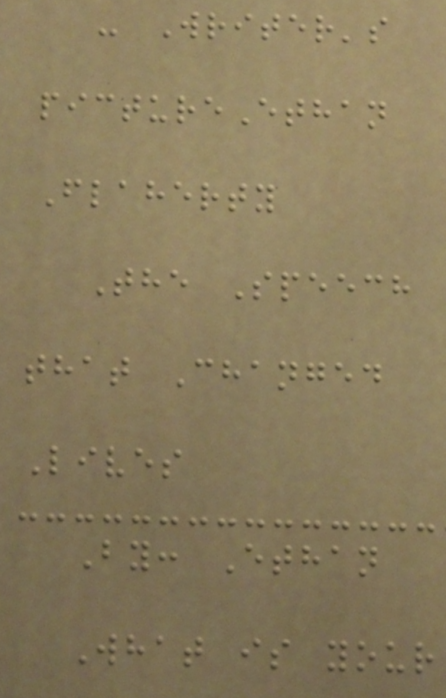- Writer's
pictureEthan
Flaherty
The Speech
that Changed
Lives
By: Ethan
What is your
